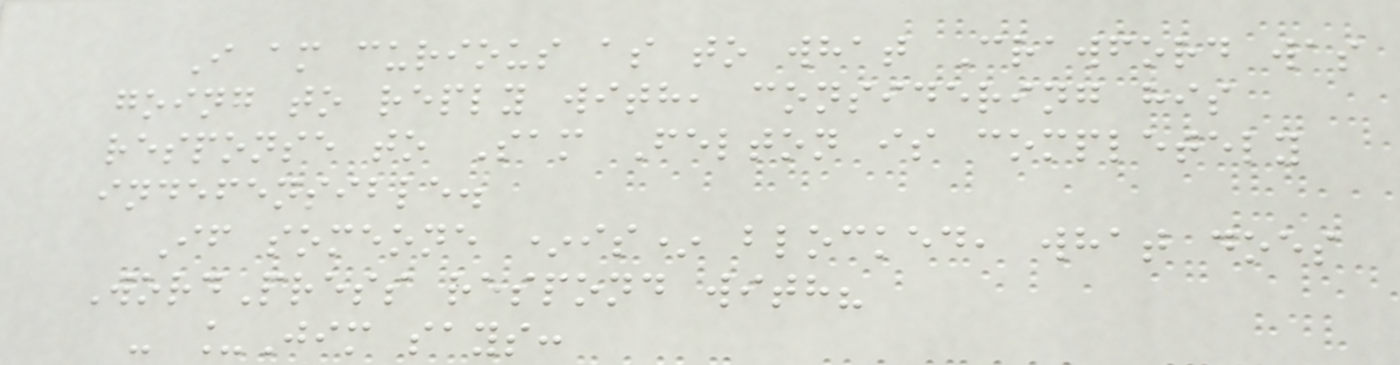I am curious as to what Crawford was
going to reply with, considering his
response to Sam Felton is completely
indefensible.
If someone *is* blocked, what does
WordPress respond with?
- _Jim says:
